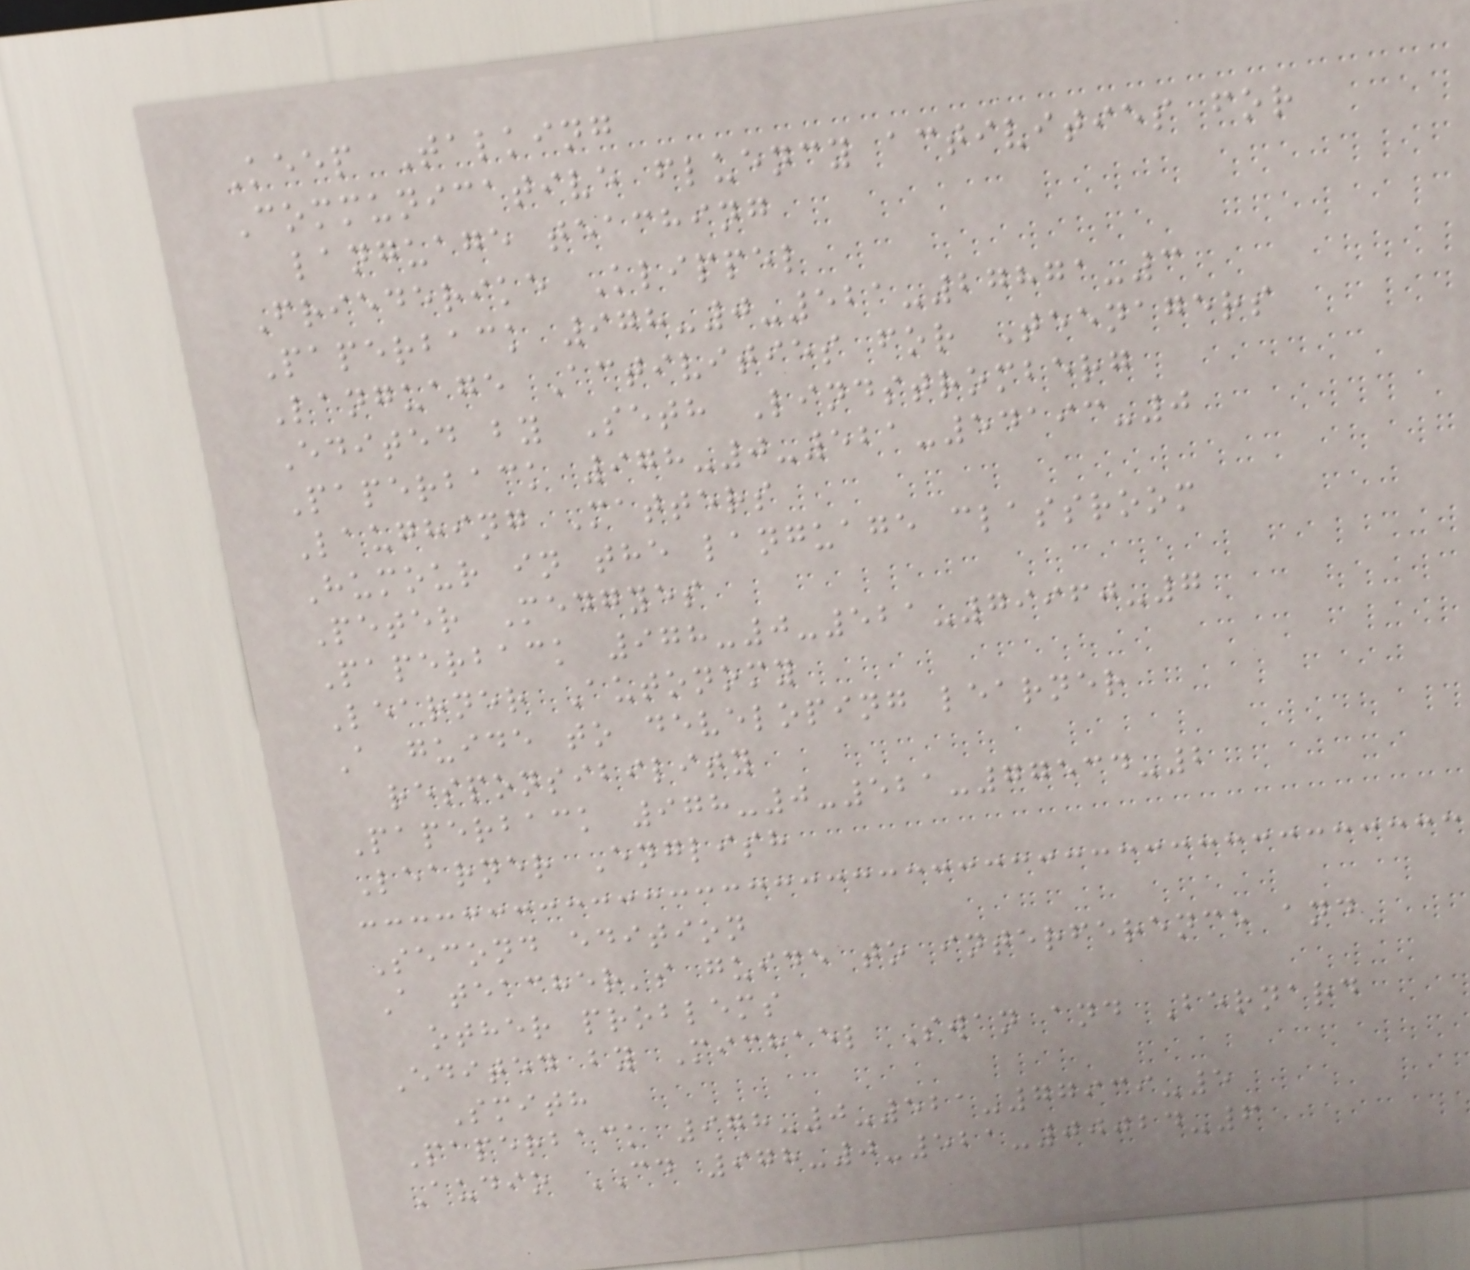Keep Talking
Communicative fluency activities for
language teaching
Friederike Klippel
Paperback 978-0-521-27871-3
Language Activities for Teenagers
Edited by Seth Lindstromberg
Paperback 978-0-521-54193-0
Laughing Matters
Humour in the language classroom
Peter Medgyes
Paperback 978-0-521-79960-7
Learner Autonomy
A guide to developing learner
responsibility
Paperback 978-0-521-77534-2
Learner English
Second edition
A teacher's guide to interference and
other problems
Edited by Michael Swan and Bernard
Smith
Paperback 978-0-521-77939-5
Audio CD 978-0-521-00024-6
